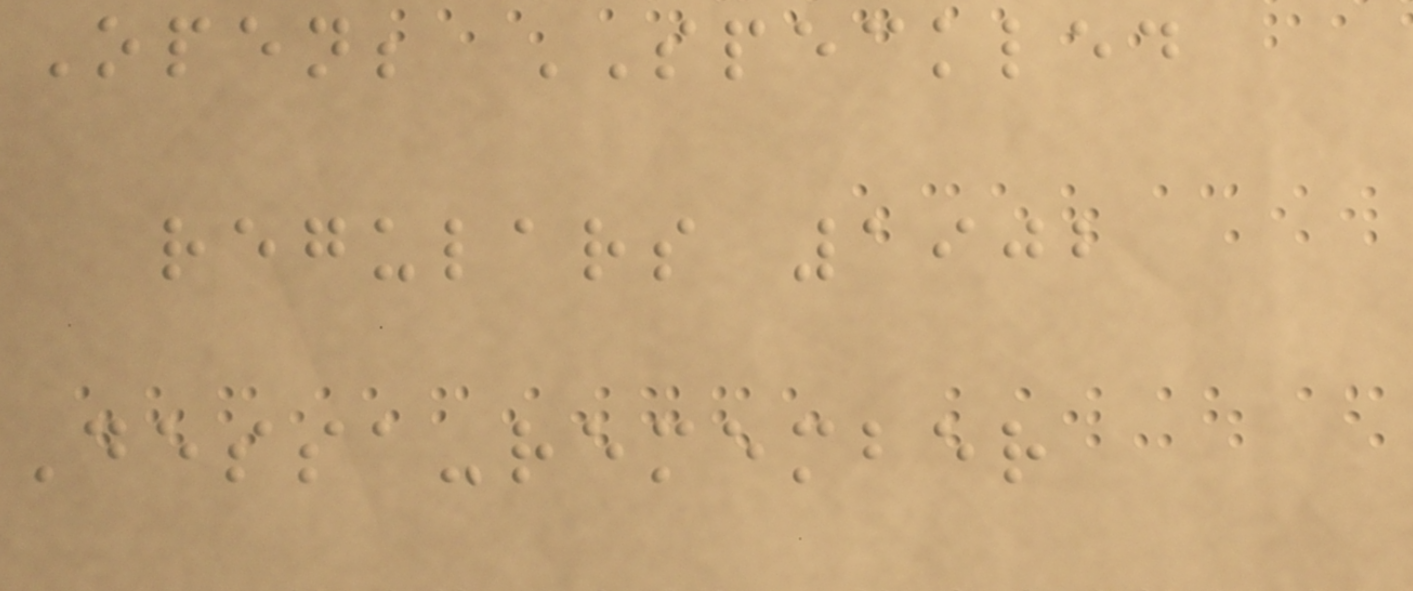Open; SPECKLED
regulars 1902
Dessa-remember
